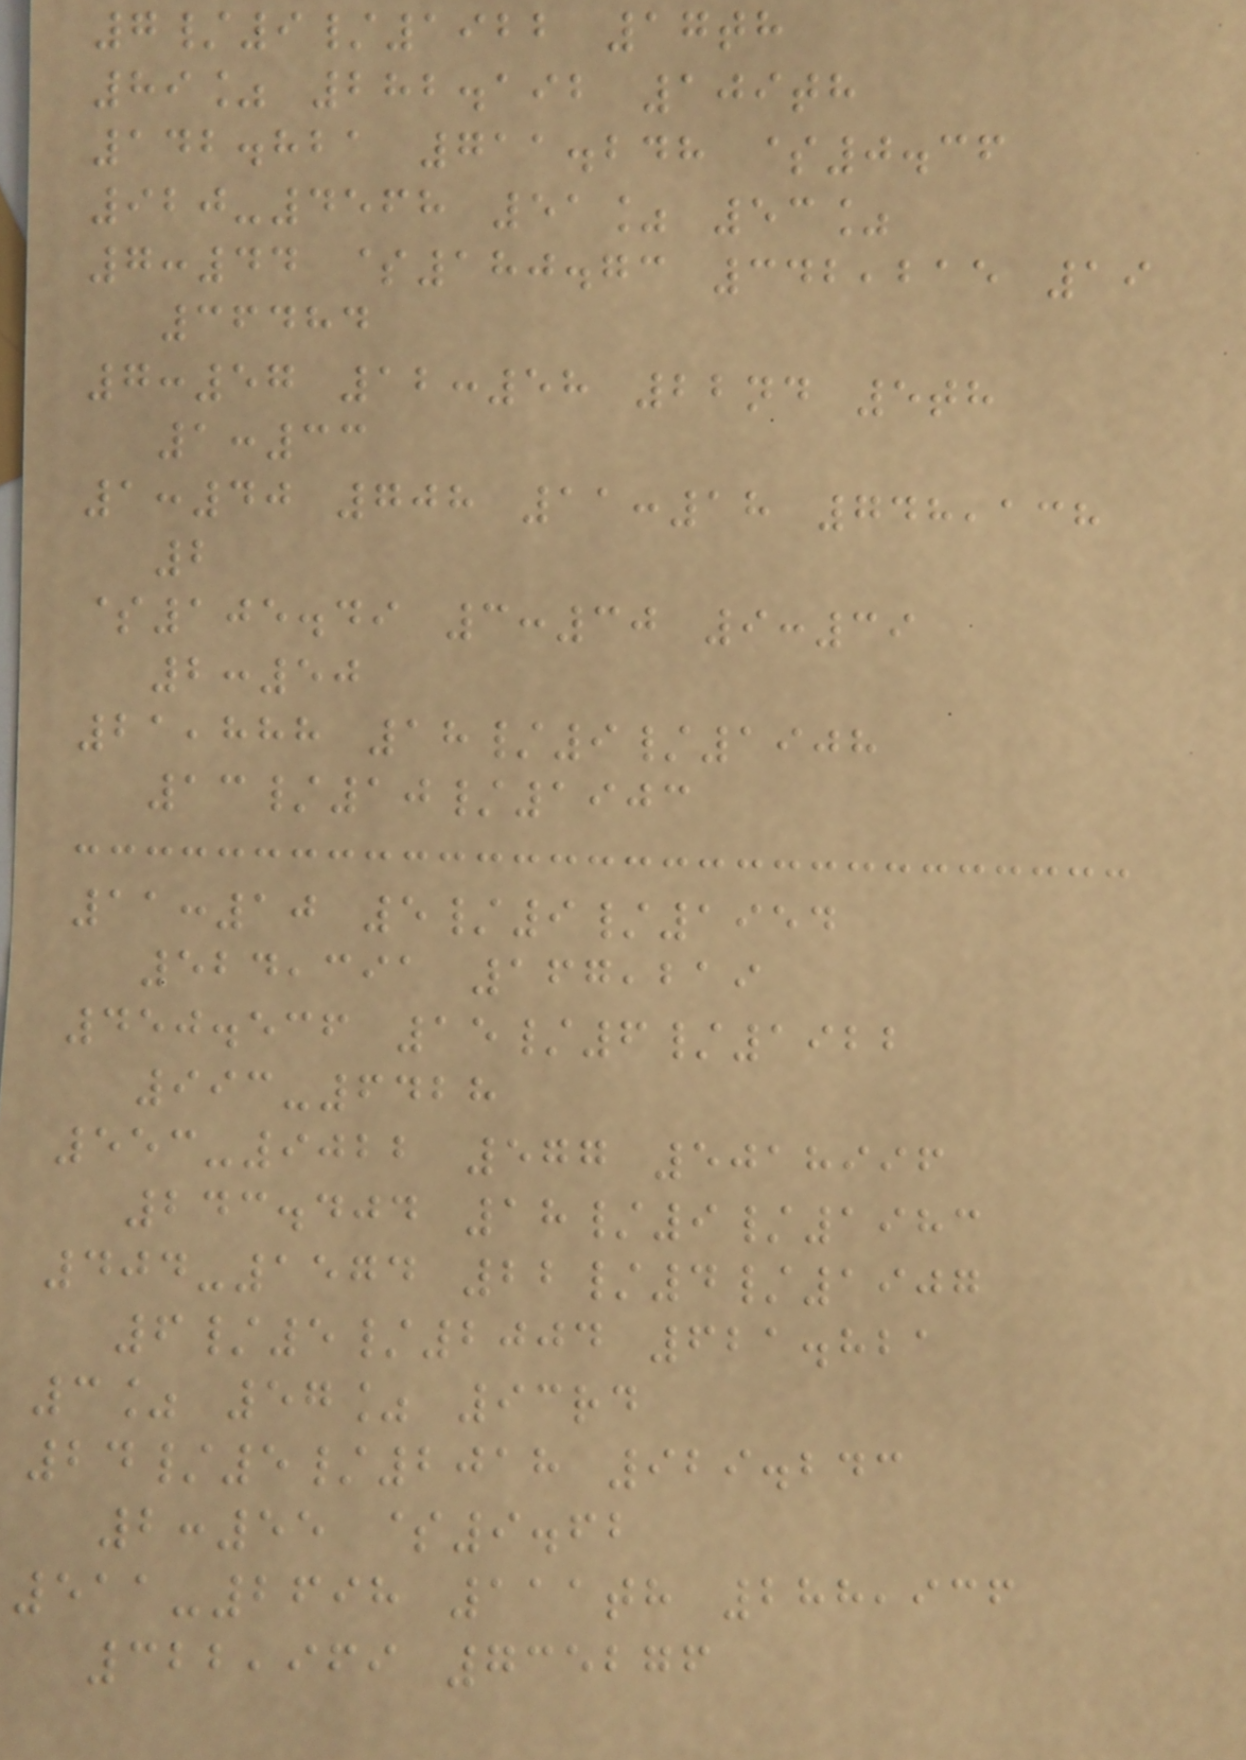7/9/1922 17th
89% 282.192 109th
142.821 711.248 $0.36
920-4568 51% 53%
7:44 $180.73 342,215 19
36484
7:57 12:58 22nd 5th
1:33
1:40 708 11:18 748,138
2
$105.49 3:30 9:39
2:50
21,888 18/9/1908
13/10/1903
11:10 5/9/1954
524,391 167,219
450.536 15/6/1922
993-6428
553-9022 577 5018996
243.404 18/9/1983
404-1574 22/4/1907
6/5/2004 621.821
3% 57% 93rd
24/5/2018 929.243
2:55 $9.62
511-2698 111th 288,936
322,969 735276
